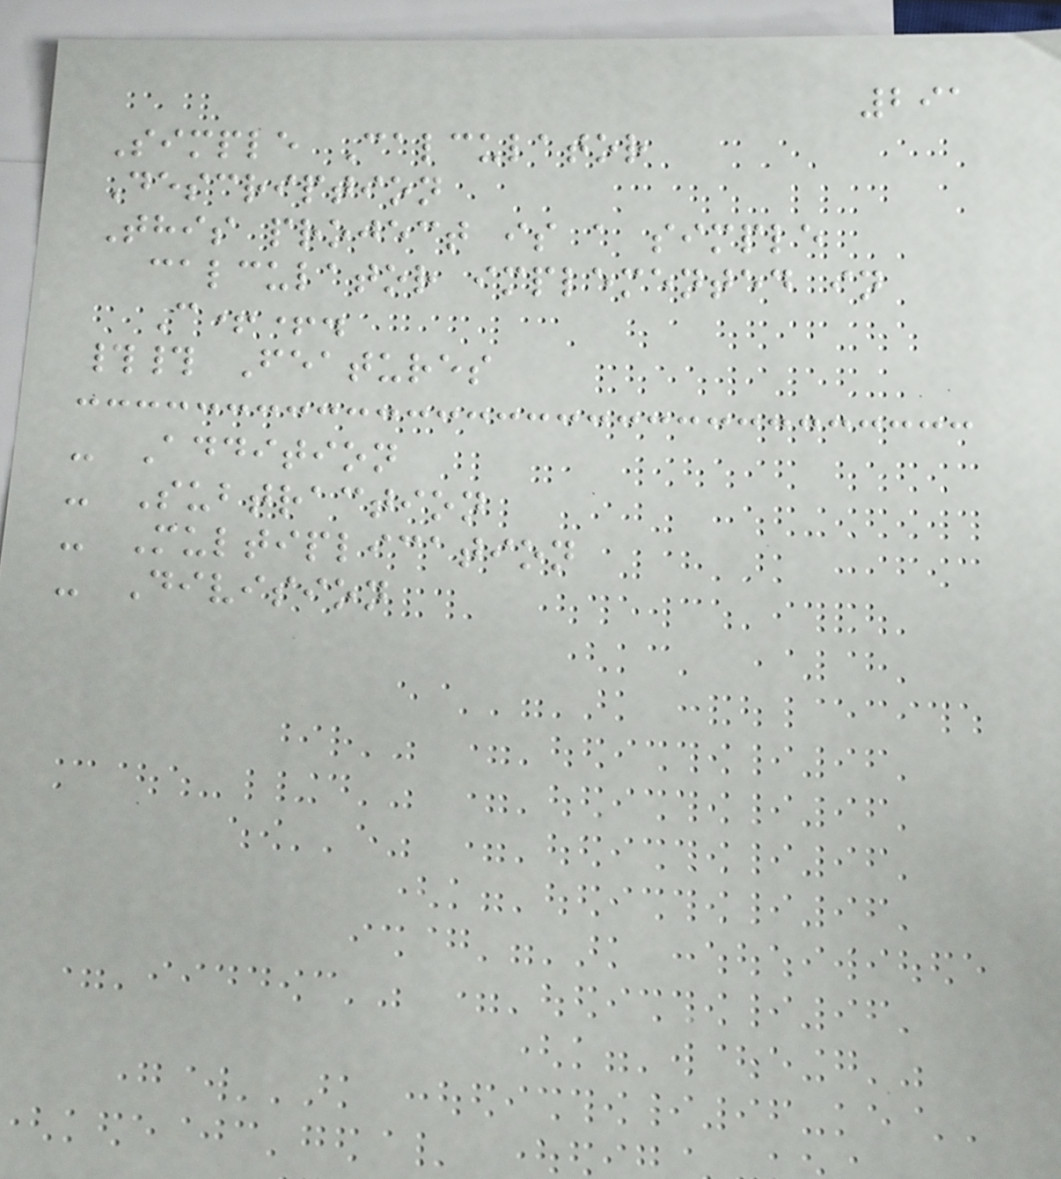291
Simple Calculator
Description
This project is a simple
calculator implemented in
C++.
## Features
- Addition
- Subtraction
- Multiplication
- Division
